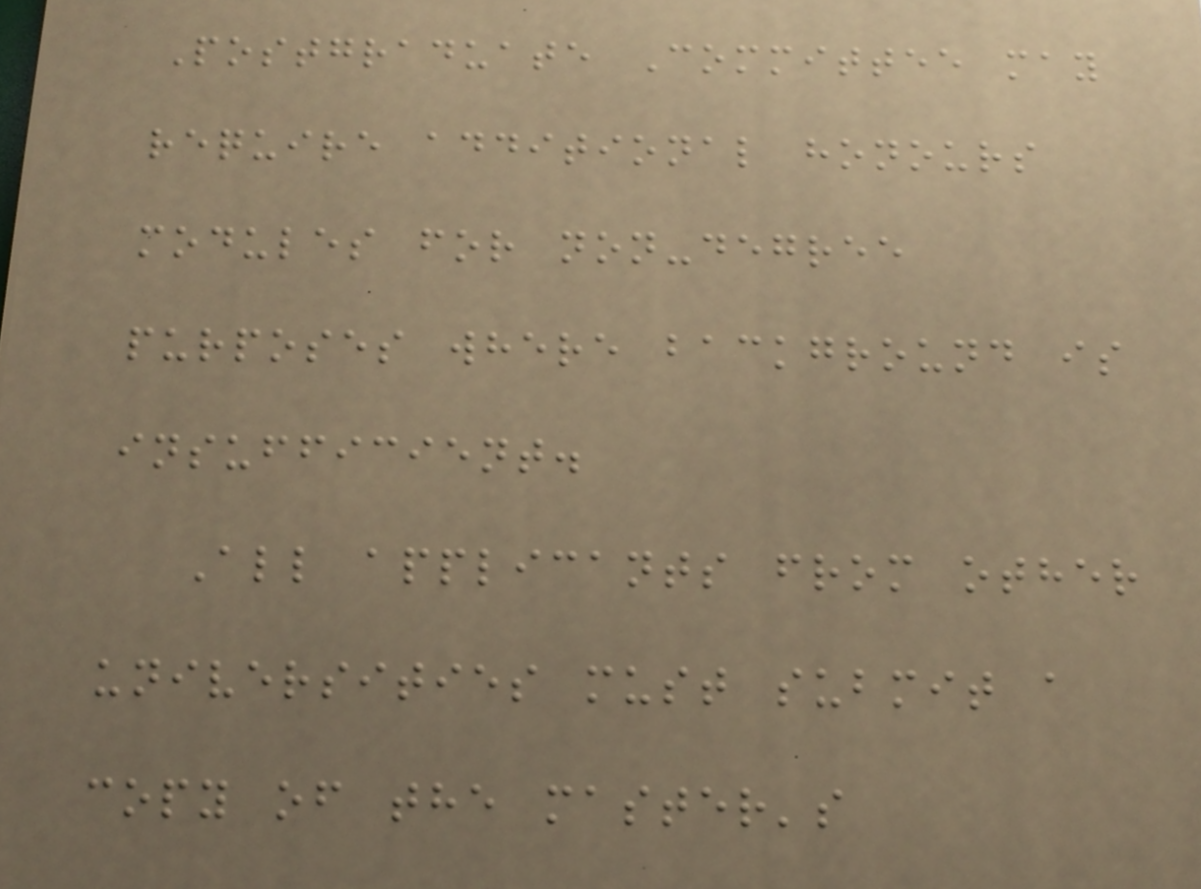Postgraduate Committee may
require additional honours
modules for non-degree
purposes where background is
insufficient.
All applicants from other
universities must submit a
copy of the master's
